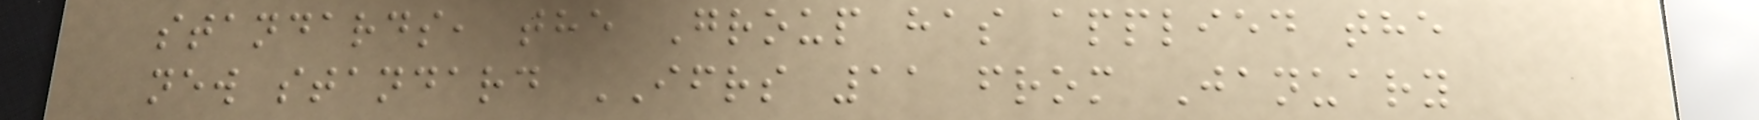standards, the Group has applied the
new standard IFRS 11 from January
